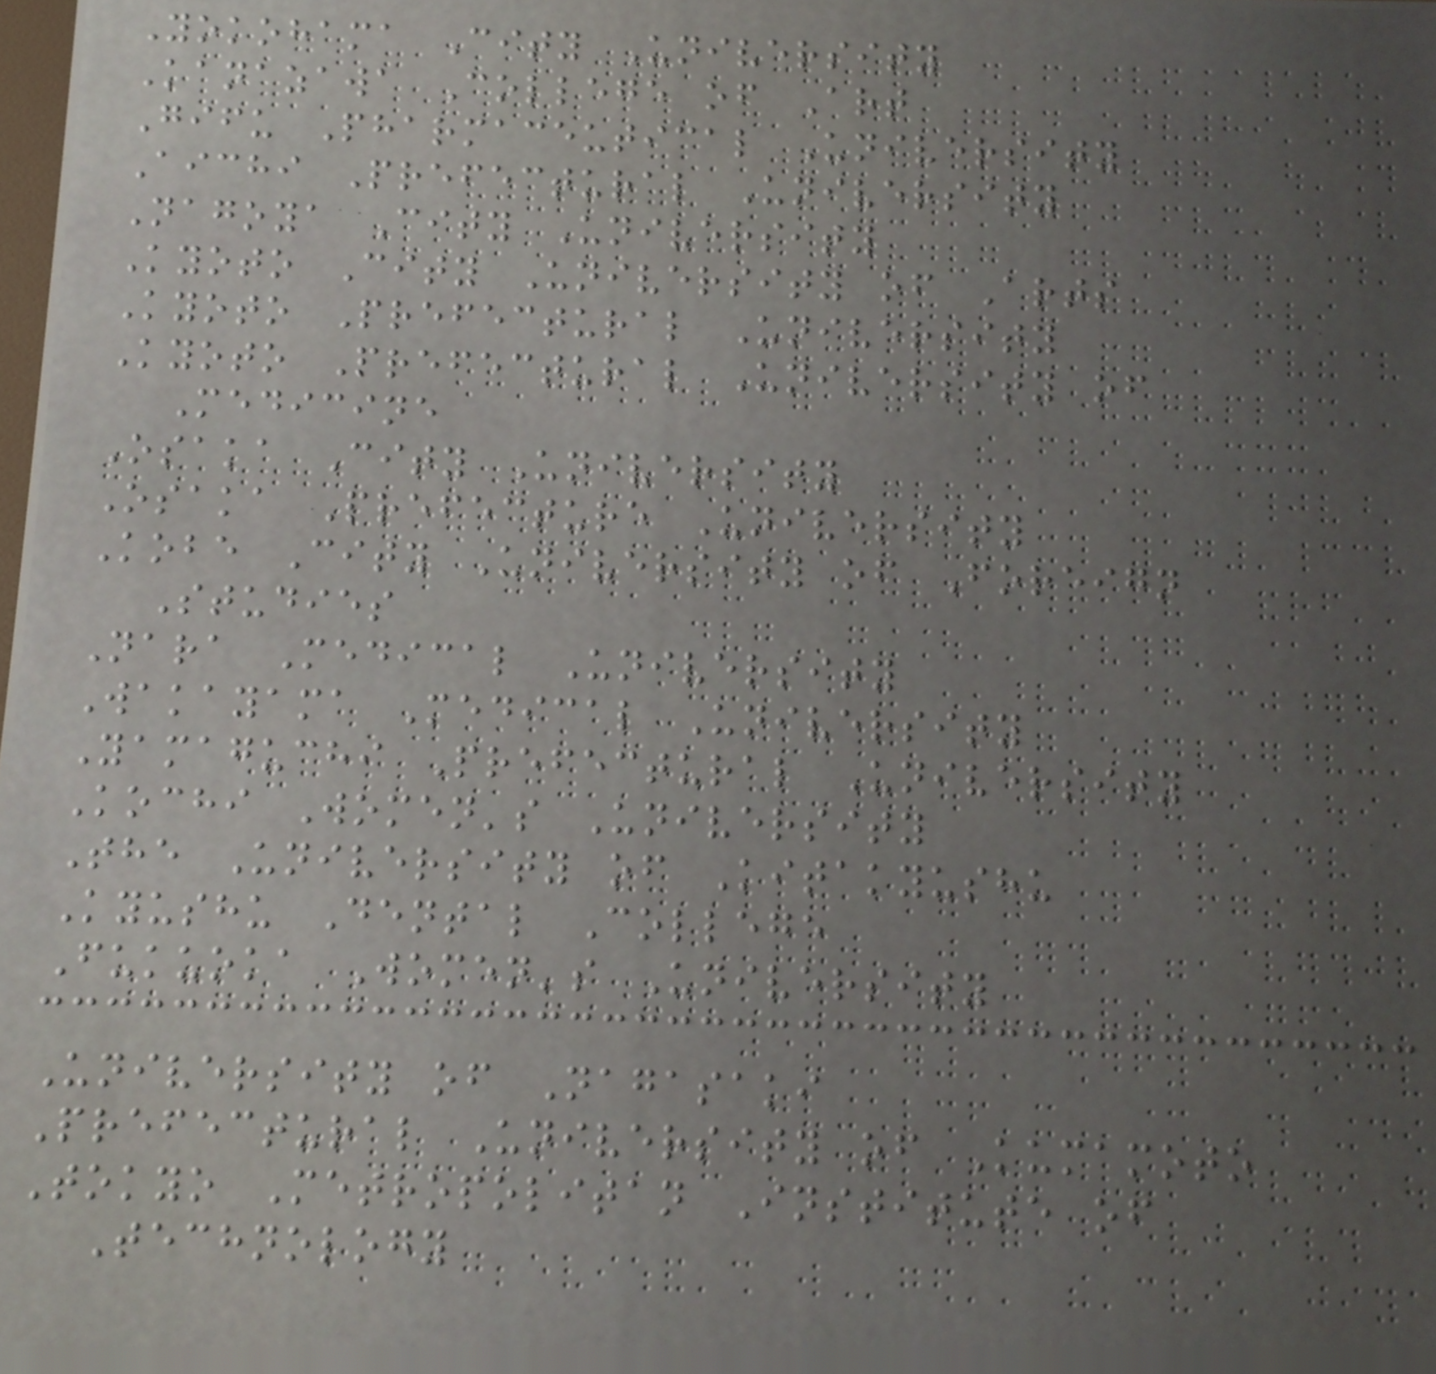Yokohama City University
Kanazawa College of Art
Gifu Pharmaceutical University
Aichi Prefectural University
Nagoya City University
Kyoto City University of Arts
Kyoto Prefectural University
Kyoto Prefectural University of
Medicine
Osaka City University
Osaka Prefecture University
Kobe City University of Foreign
Studies
Nara Medical University
Wakayama Medical University
Yamaguchi Prefectural University
Kochi Women's University
The University of Kitakyushu
Kyushu Dental College
Fukuoka Women's University
University of Nagasaki
Prefectural University of Kumamoto
Tokyo Metropolitan Institute of
Technology
